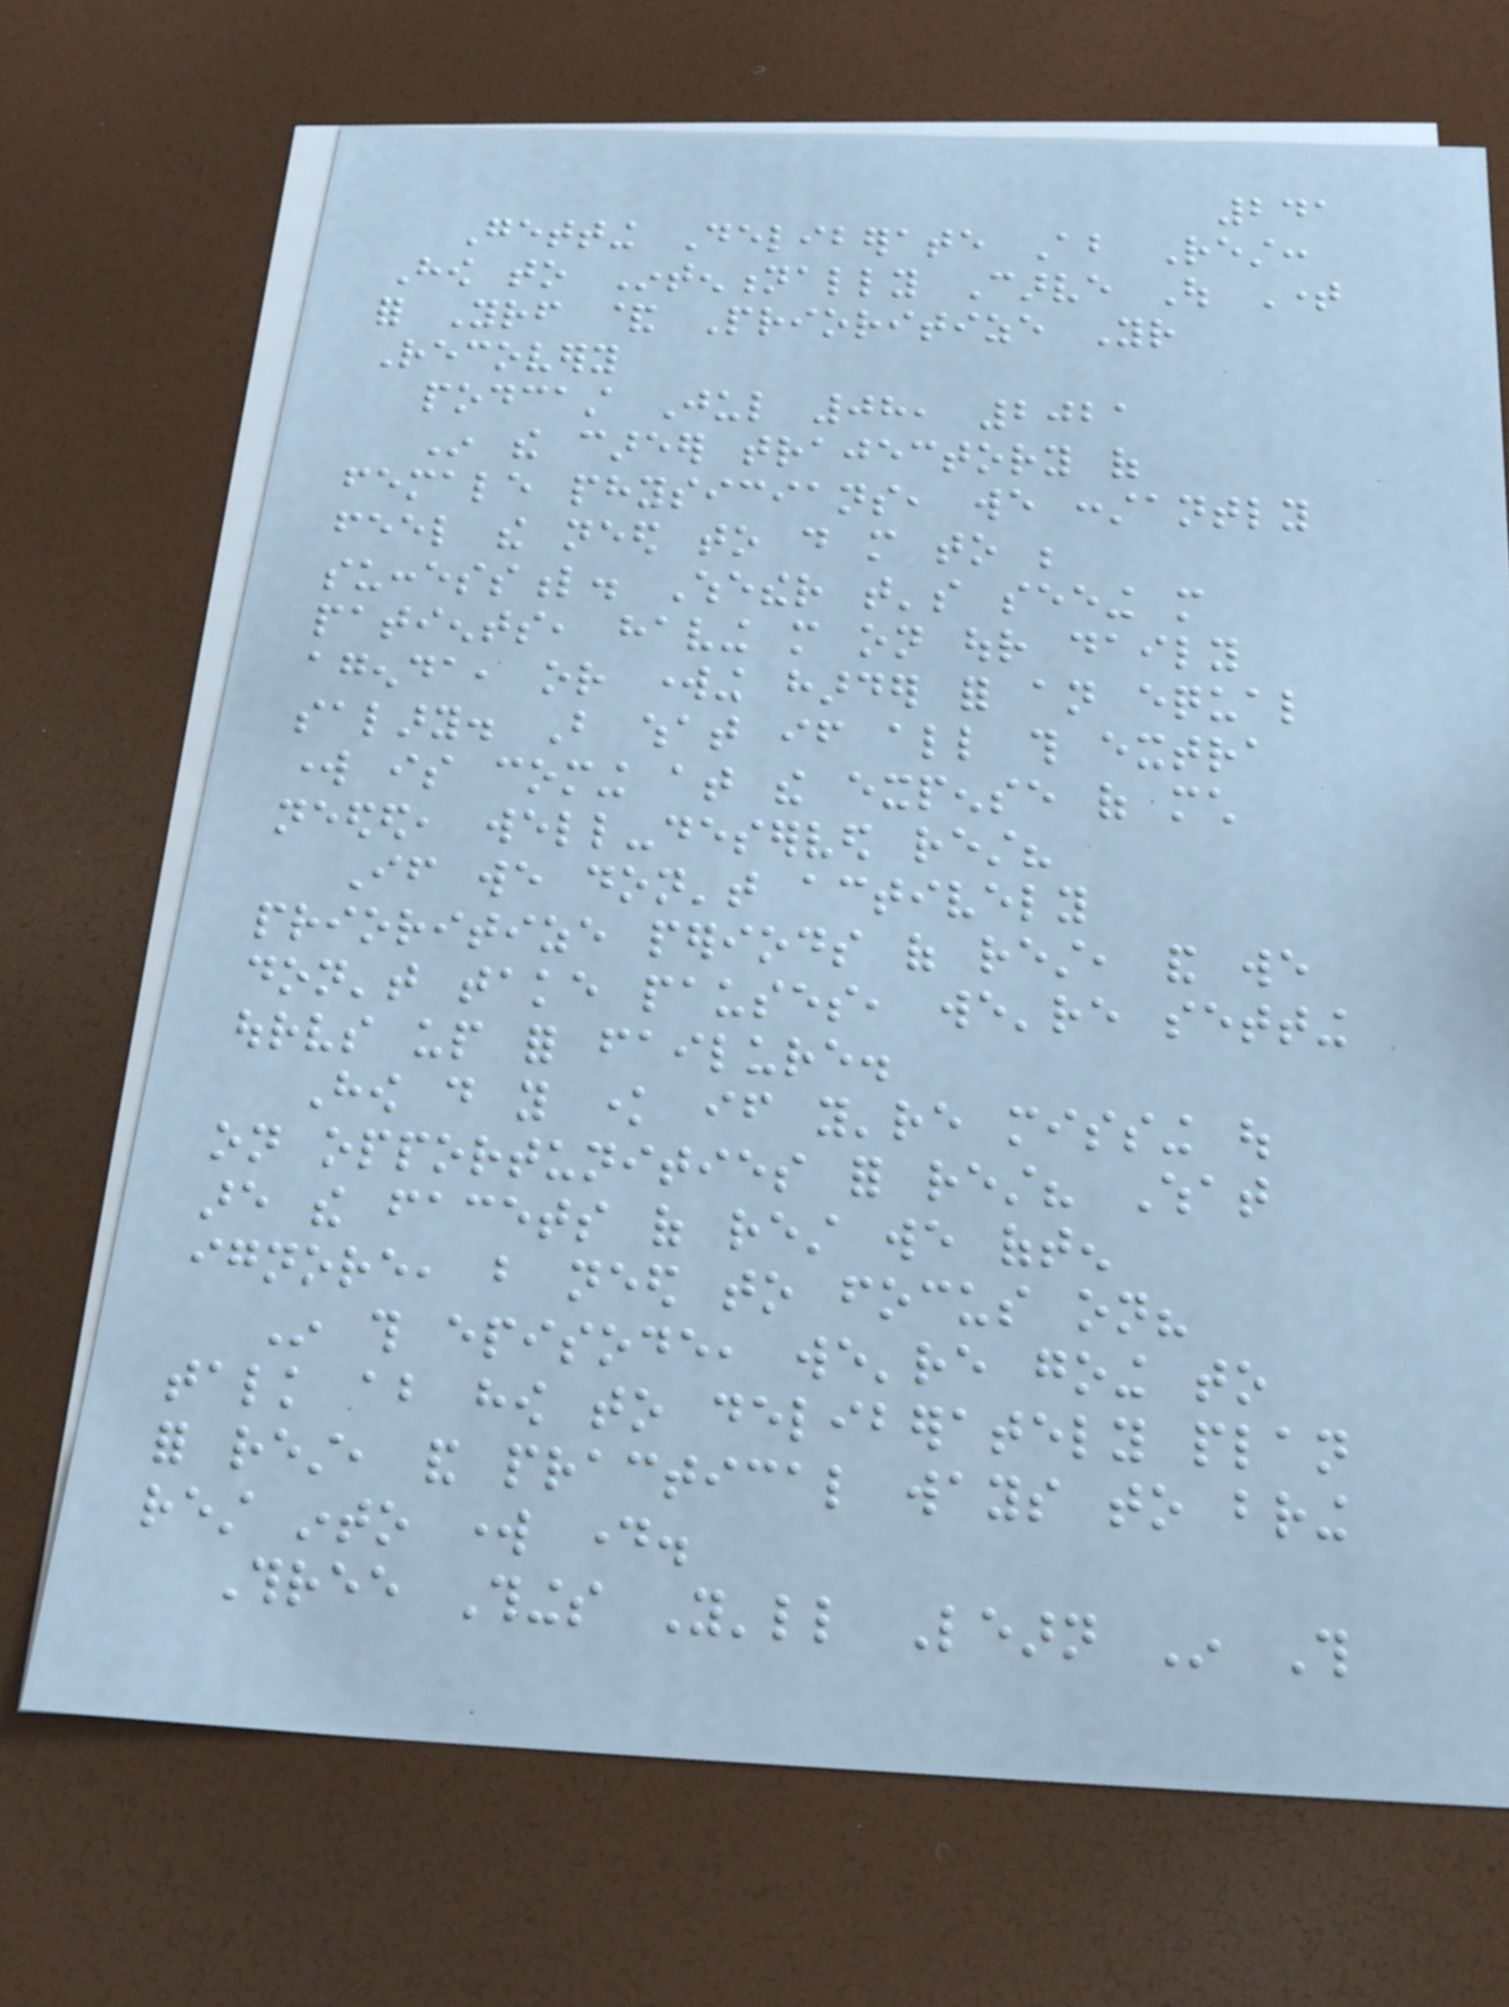241
Getting Deliberate About Rest:
How to Intentionally Carve Out Time
for Yourself & Prioritize Your
Recovery
podcast Jul 08, 2021
In the career trajectory of
female physicians, we constantly
feel the need to do more to be
successful. Whether that's seeing more
patients, having more on our daily
agenda, or working harder for an equal
salary. But what if all this extra
work is coming at the expense of much
needed, well-deserved rest?
If we don't actively
prioritize periods of rest, and we
don't take pauses, we're setting
ourselves up for failure.
How do you know if you're missing out
on opportunities for rest? What
are the facets of rest we often
ignore, but need to focus on?
In this episode, we're going to
talk about how to deliberately plan
for rest, and practical ways to bring
rest into work day.
Three Things You'll Learn In This
